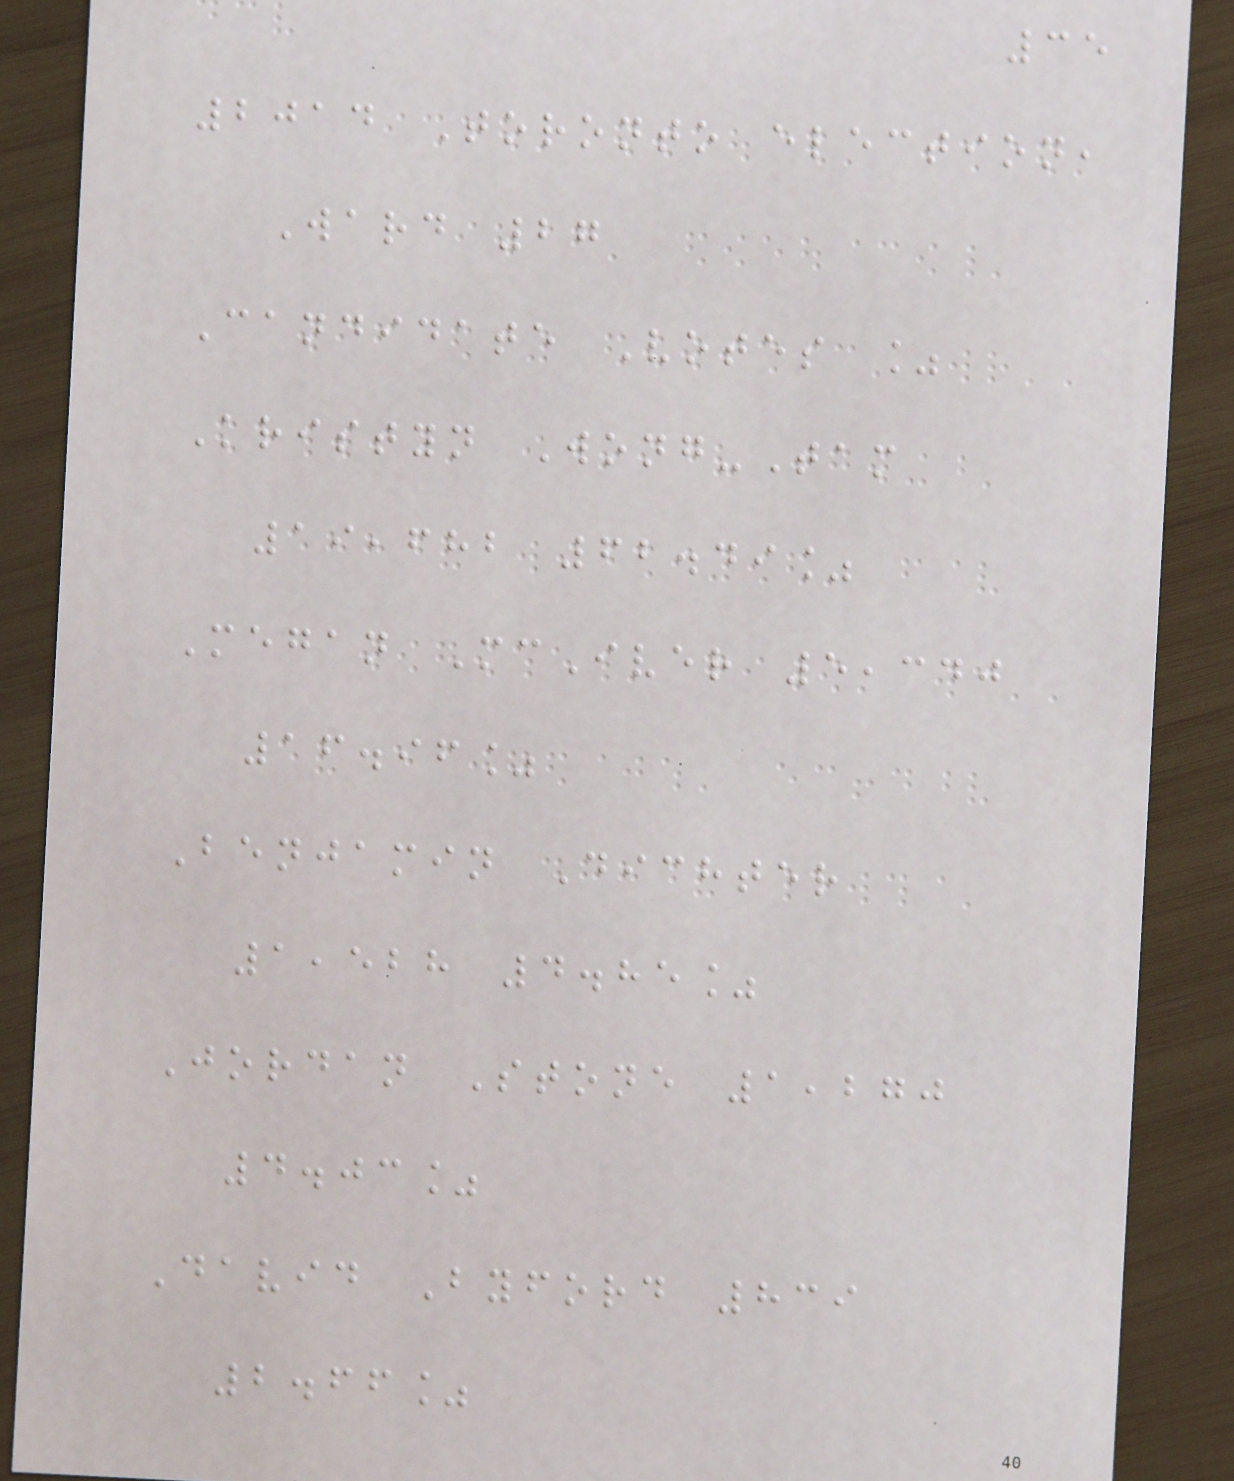35
2014 Toronto election,
Ward 27
Candidate Votes %
Kristyn Wong-Tam
19,682 62.49%
Megan McIver 5,340
16.96%
Benjamin Dichter
1,528 4.85%
Jordan Stone 1,270
4.03%
David Byford 839
2.66%
